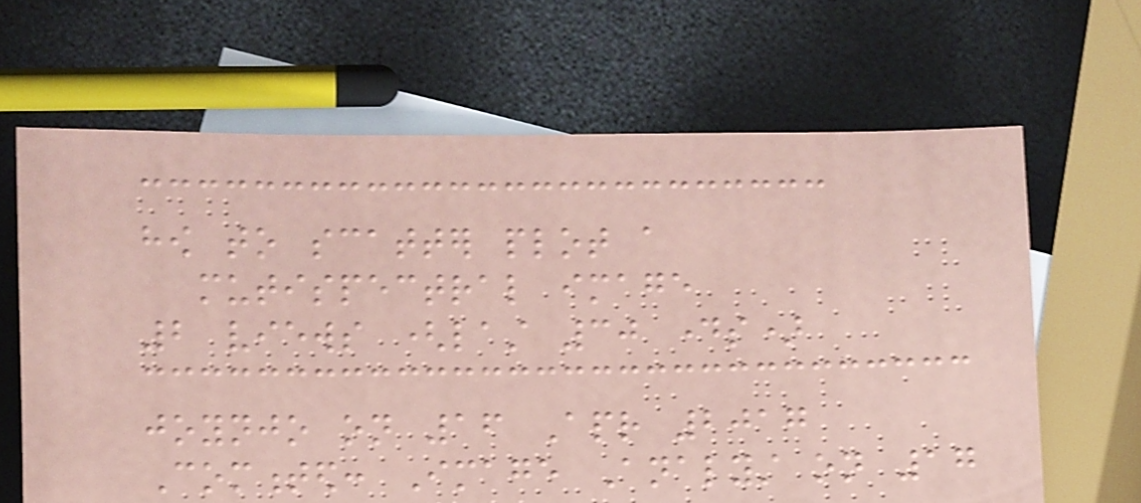how to scatter plot a
mutispectral image
2 views (last 30 days)
joynjo on 16 Apr 2017
Commented: Image Analyst on 17
